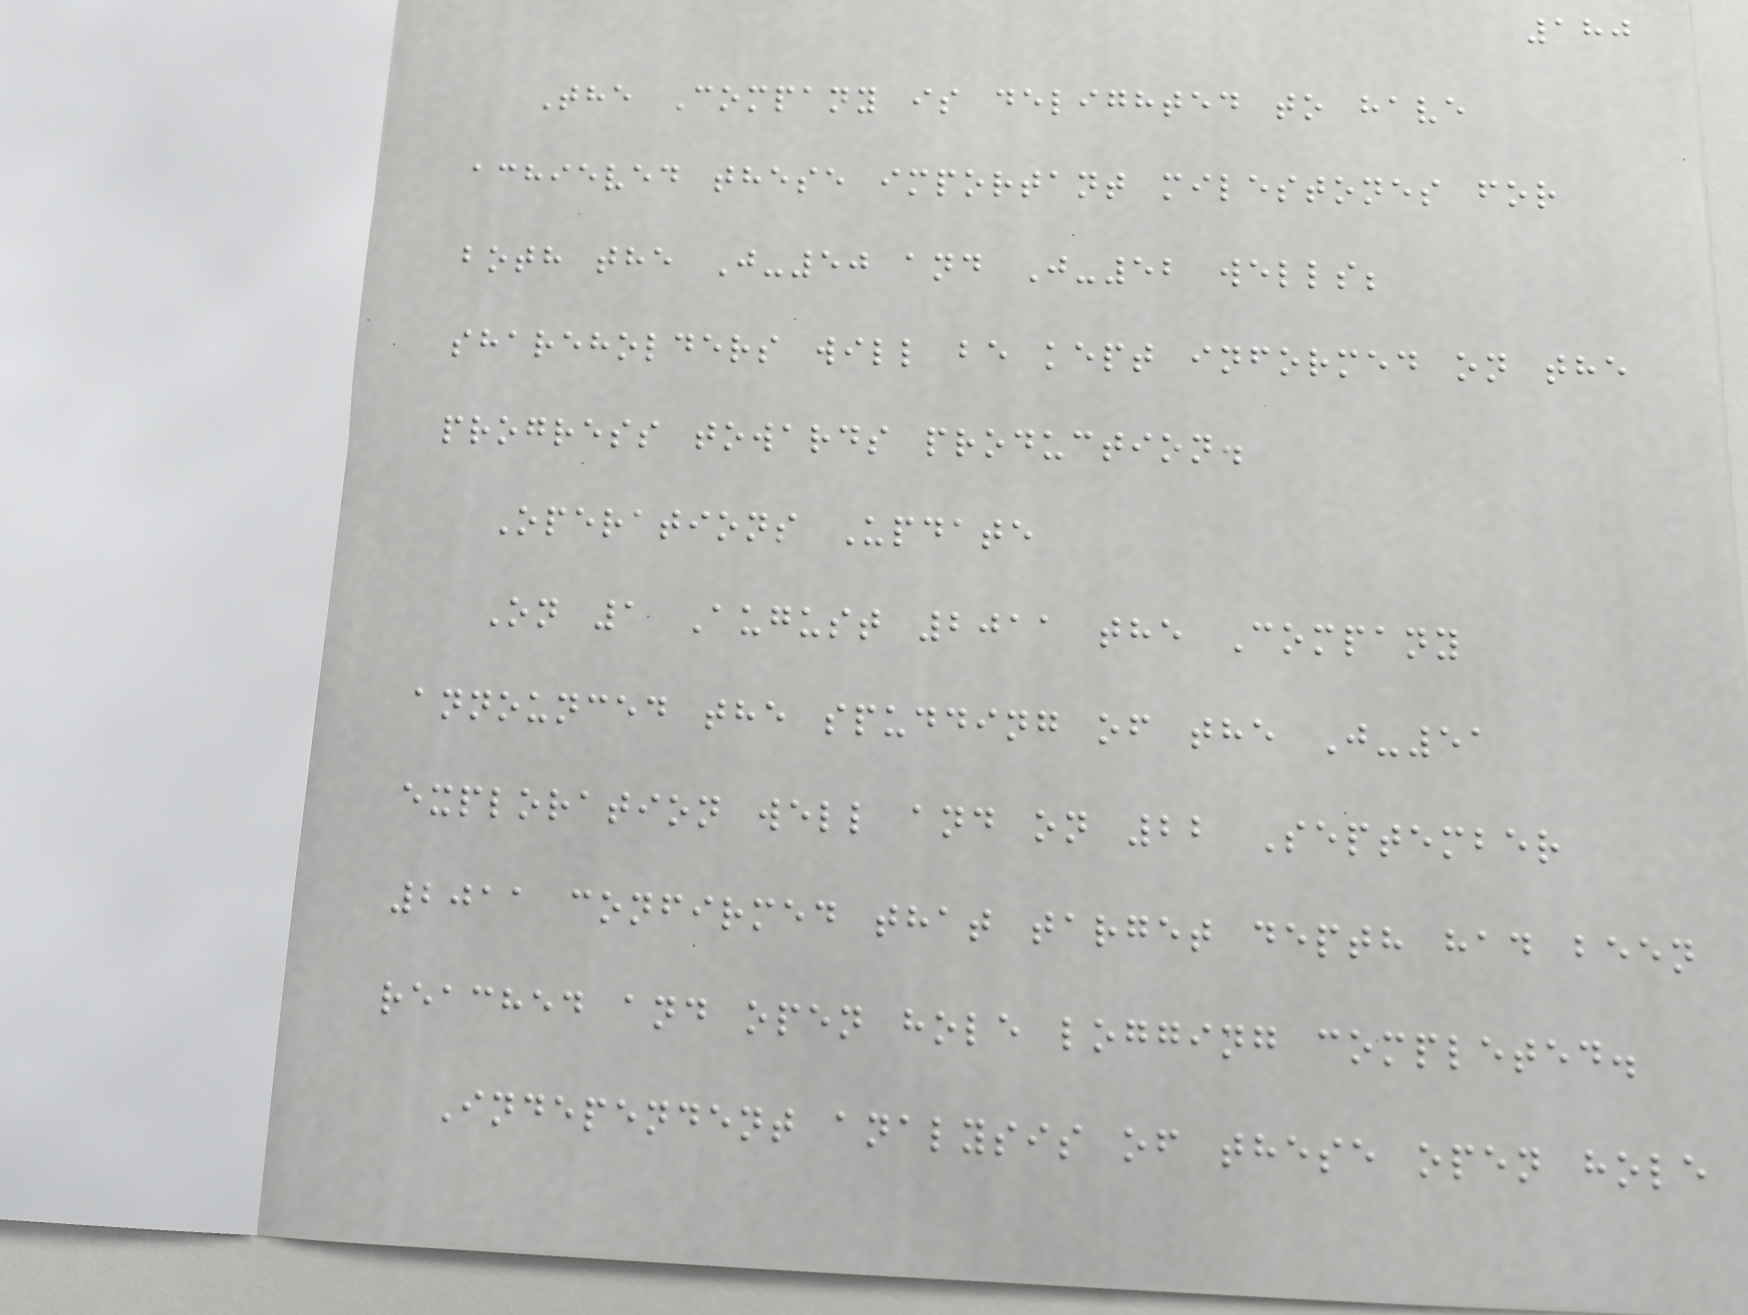180
The Company is delighted to have
achieved these important milestones for
both the J-50 and J-52 wells;
shareholders will be kept informed on the
progress towards production.
Operations Update
On 1 August 2011 the Company
announced the spudding of the J-51
exploration well and on 22 September
2011 confirmed that target depth had been
reached and open hole logging completed.
Independent analysis of these open hole
